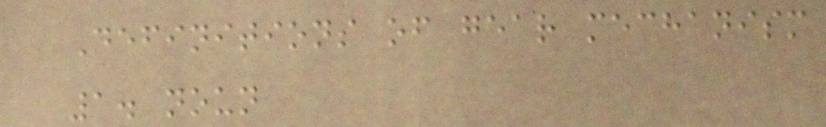Definitions of gear mechanism
1. noun
